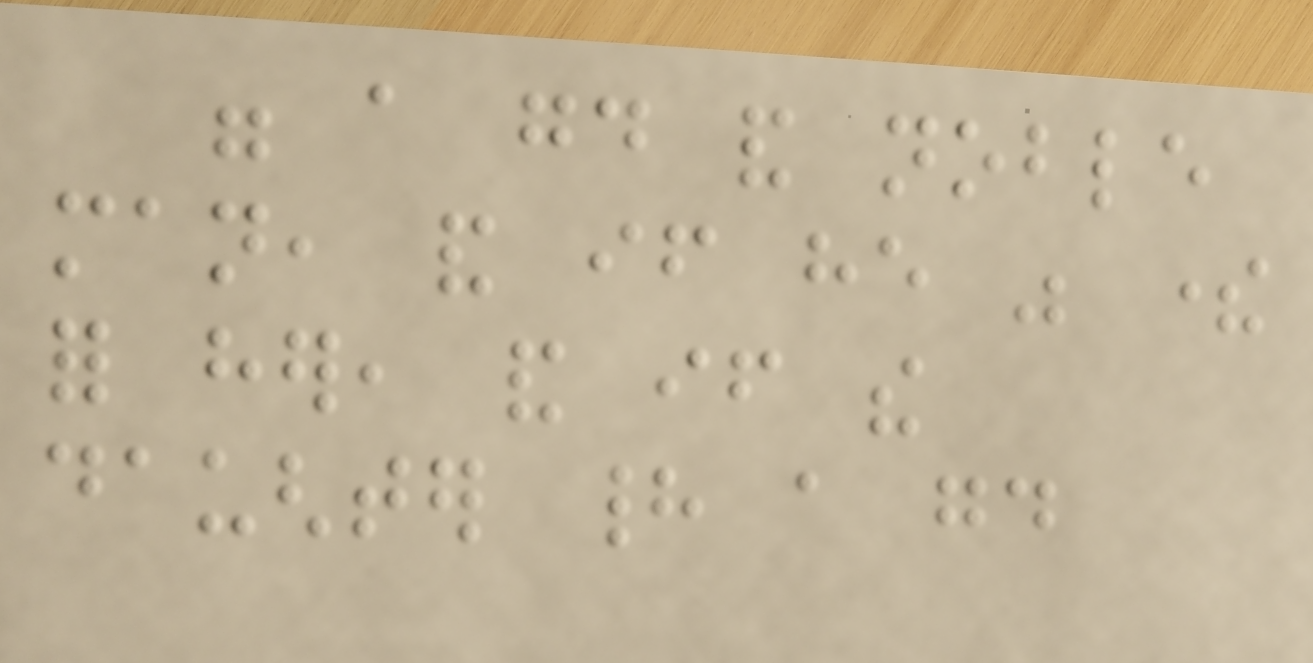were a good and noble
man, and if he was there
for her, and if the
daughter had a good
